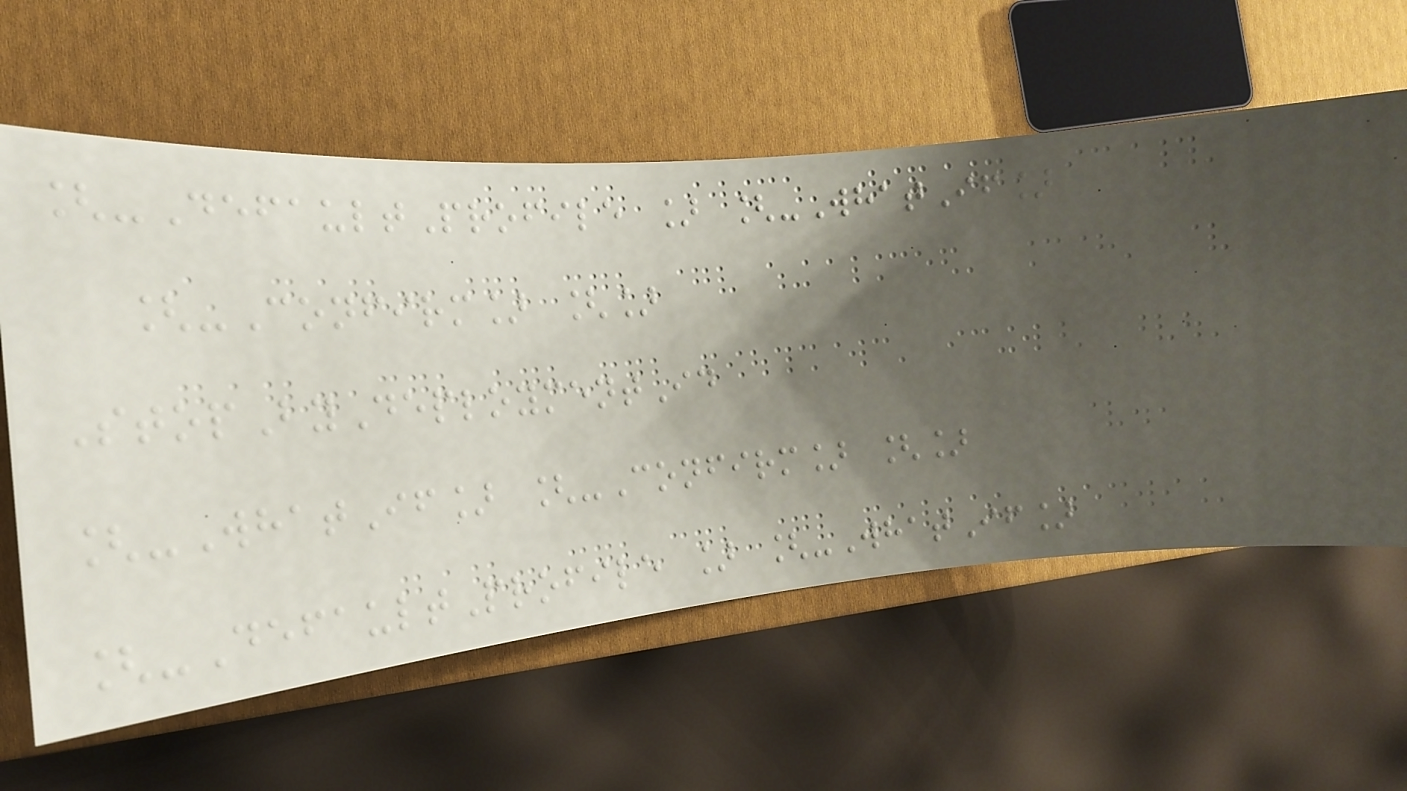[-DefaultProfile ] [-WhatIf]
[-Confirm] []
StopByDeploymentId
[-WhatIf] [-Confirm] []
[-DefaultProfile ] [-WhatIf]
